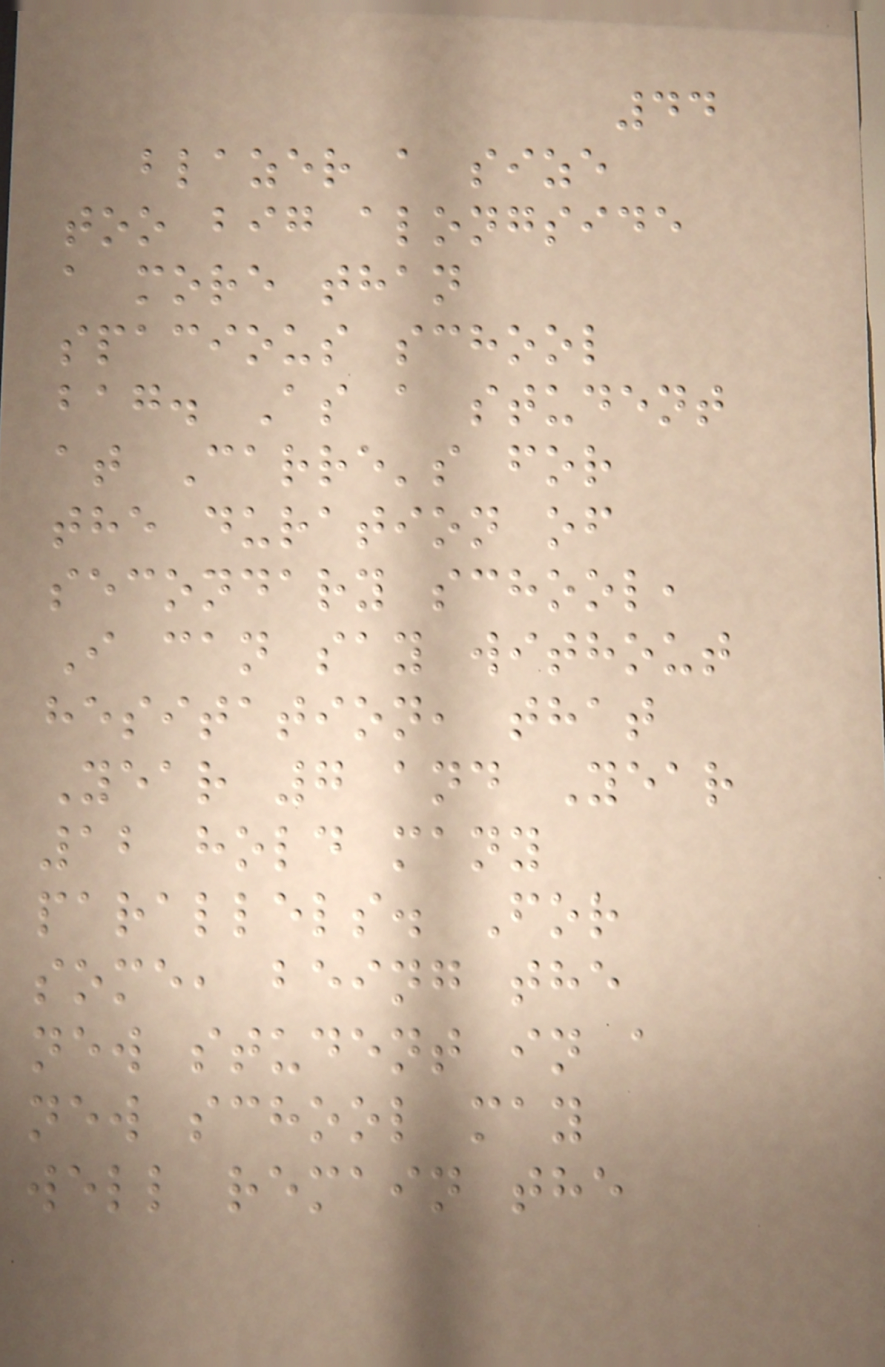44
blazer a size
too big alongside
a more than
spacious school
bag. As a student
at Carre's for
the duration of
secondary school,
I can say without
hesitation, that
Year 7 and Year
12 hold many
parallels. For
some, being the
new student in a
new school may
well remain the
